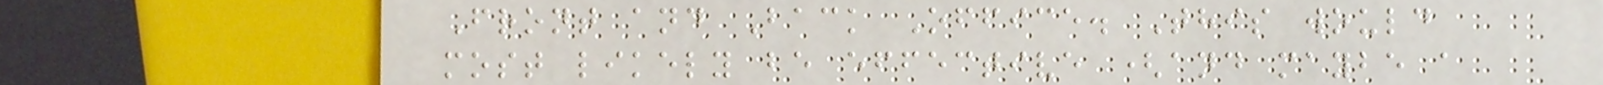Front and Back Office. This would
most likely be effective (and maybe a
